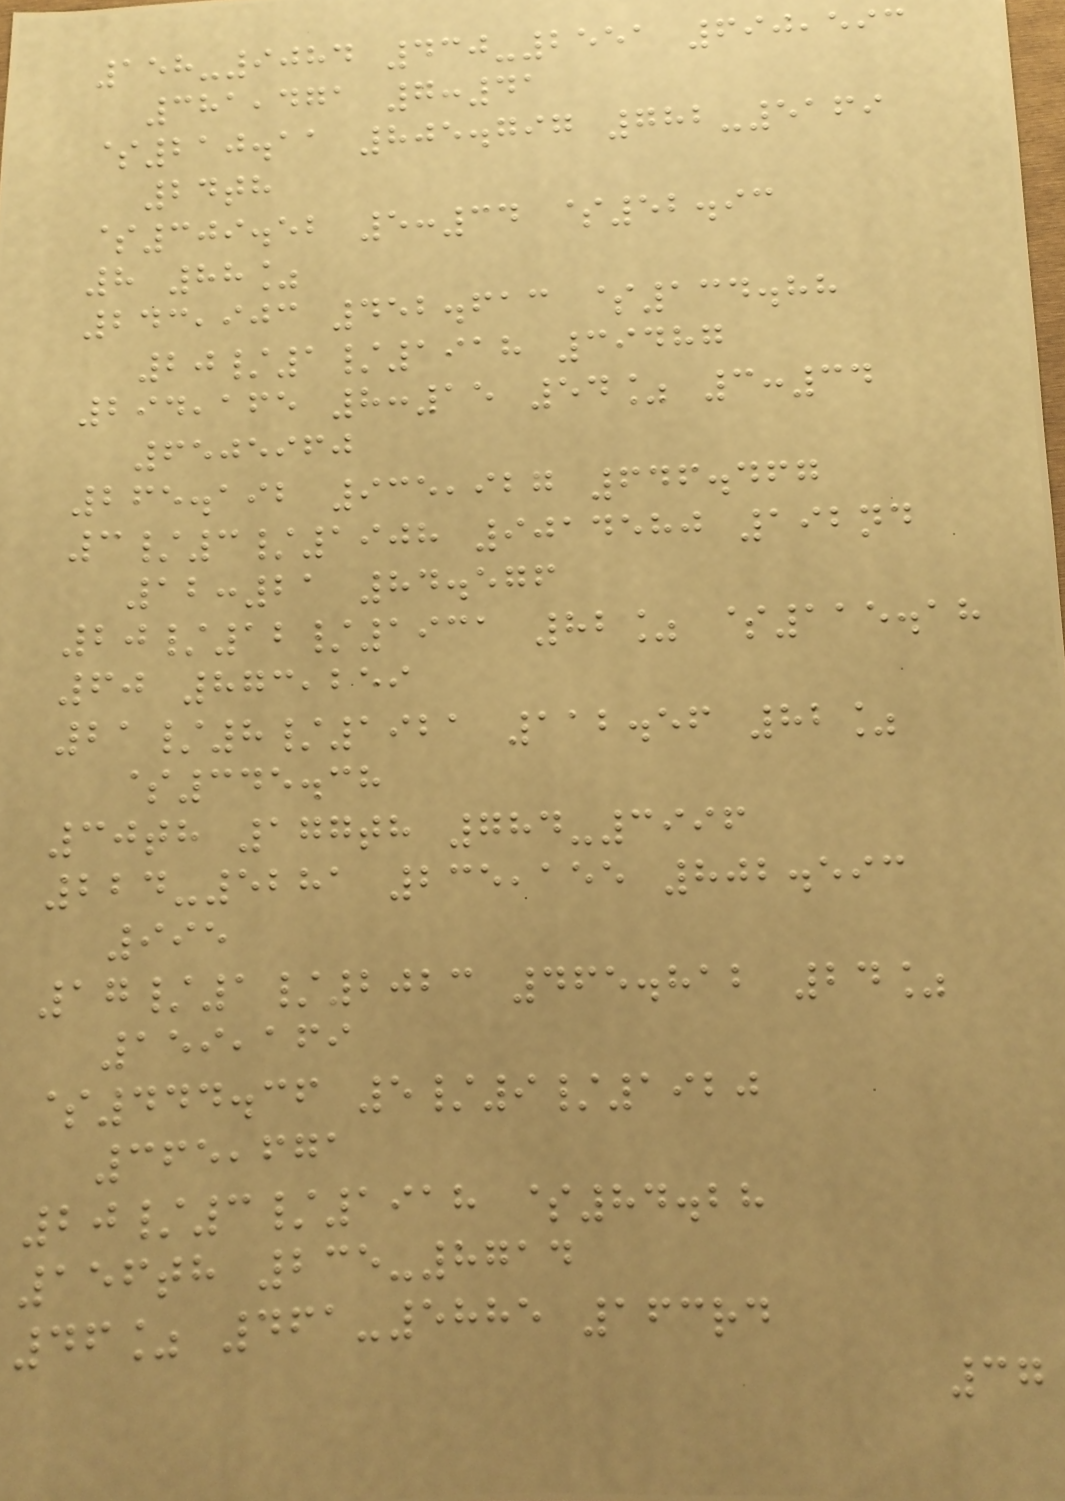158-9084 430-2551 690,593
381,471 7:41
$210.11 805.797 782-5169
24th
$309.52 5:34 $52.93
8 88%
243,903 452.613 $134.88
20/1/1918 39487
294,165 8:15 54% 3:34
6505960
265.192 935,927 646.467
3/3/1908 9014580 192nd
12:21 84.576
20/12/1931 82% $115.18
60 873,259
21/8/1921 112.56 82%
$345.38
30th 177th 784-3996
224-5281 235,155 802.593
995
17/1/2023 465.812 24%
159,169
$444.36 5/9/1920
365,671
20/3/1918 $84.28
156th 235-8714
46% 461-5885 163rd
37
